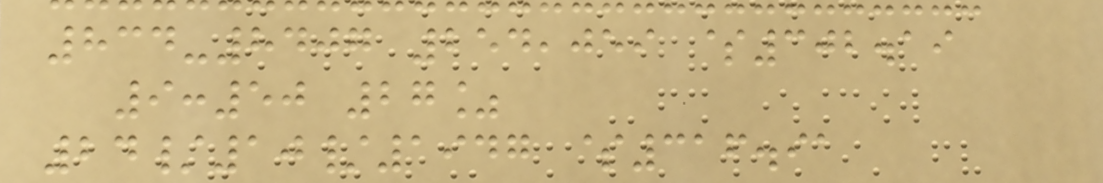834-8407 254,059 $302.19
9:50 27%
24/10/1947 $316.91
